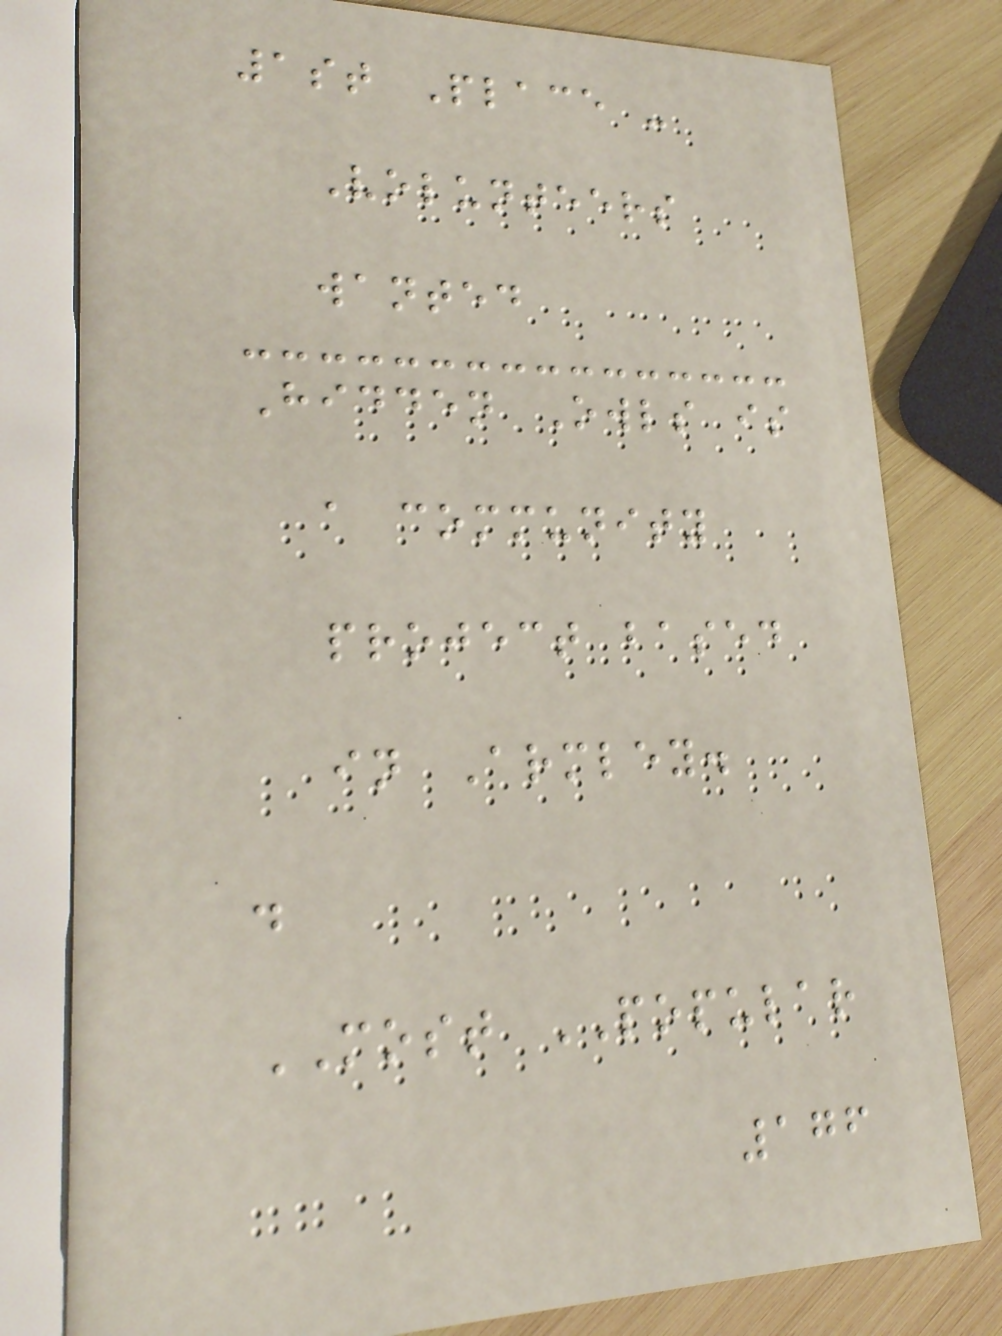1st Place -
Volunteers
wanted
Hidden Owls is
a community
project based
in Armley.
.
MOST POPULAR
176
